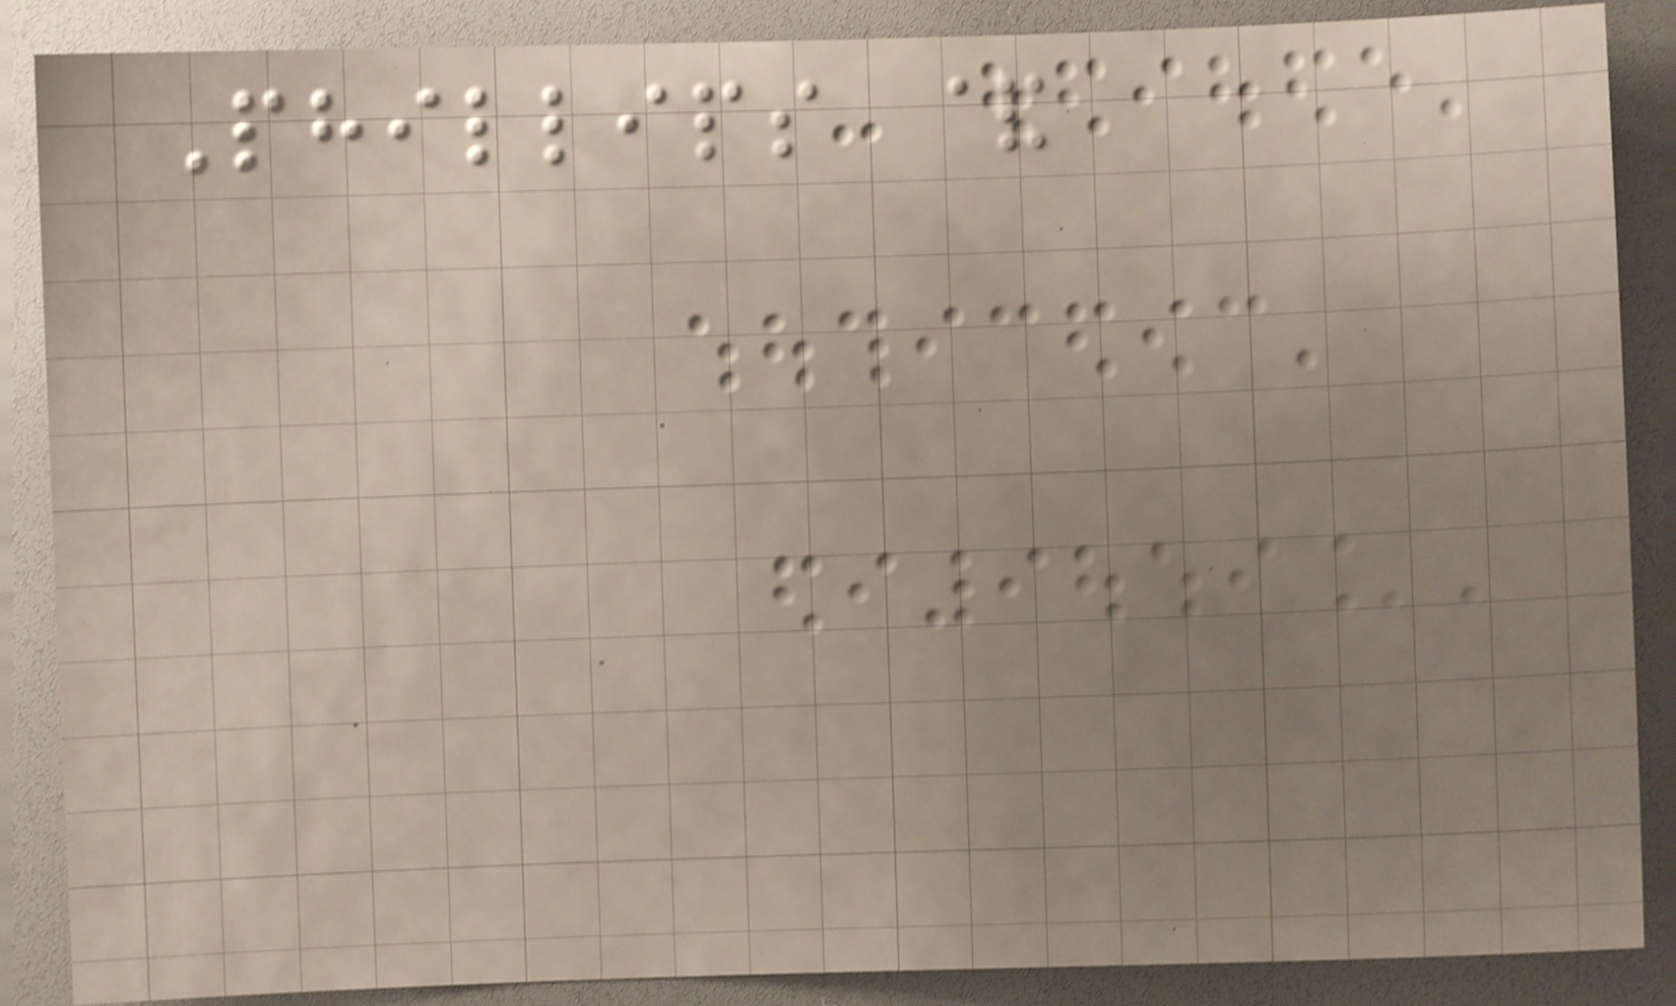Phillips &
